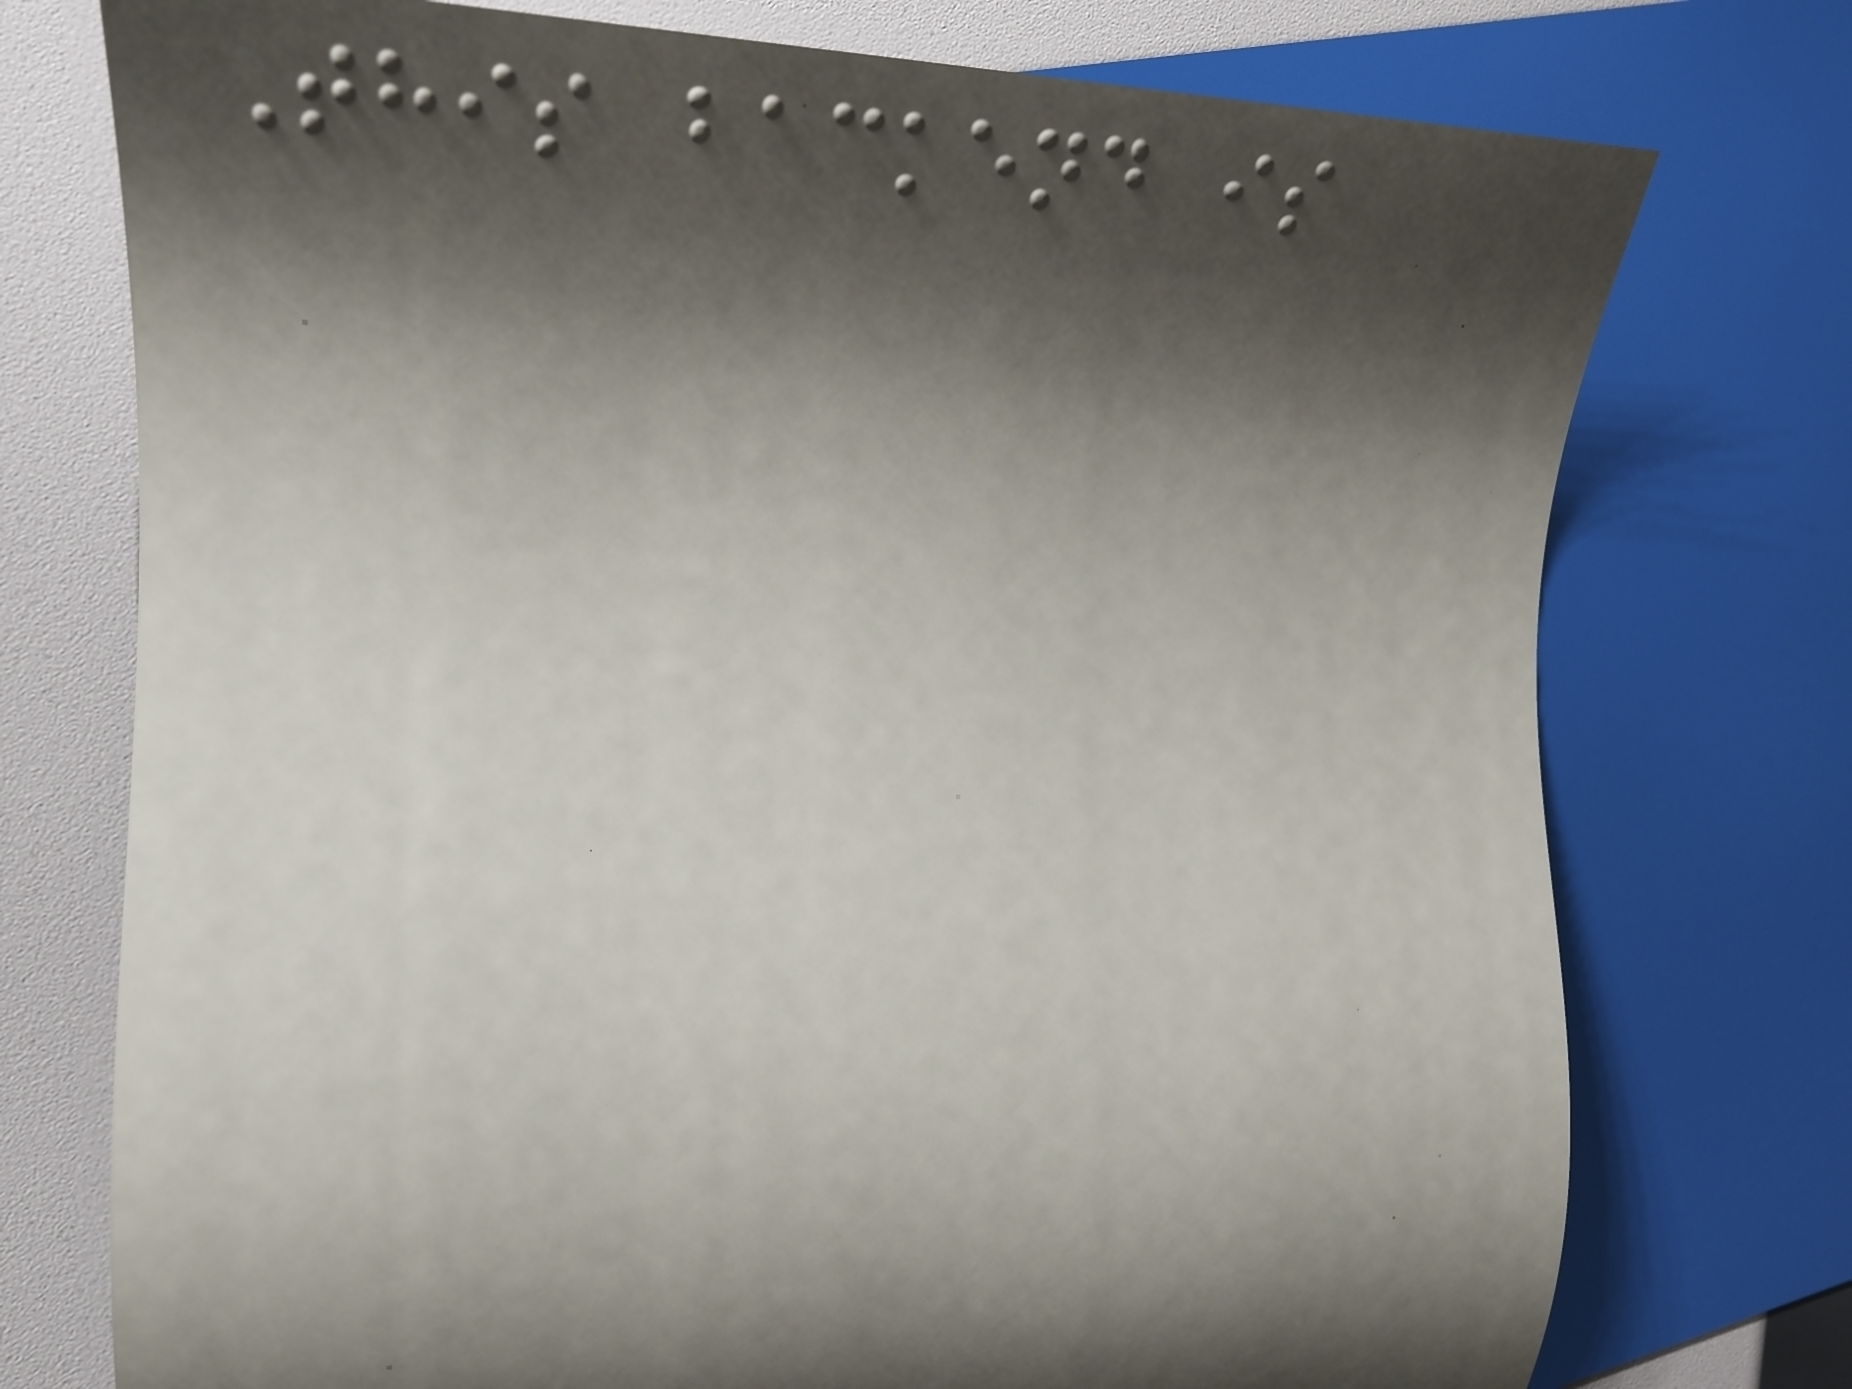This backend is
